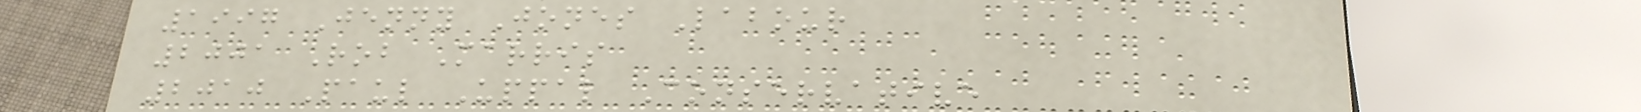1997 Jenny Jones Labour
2001 Rob Marris
2010 Paul Uppal Conservative
